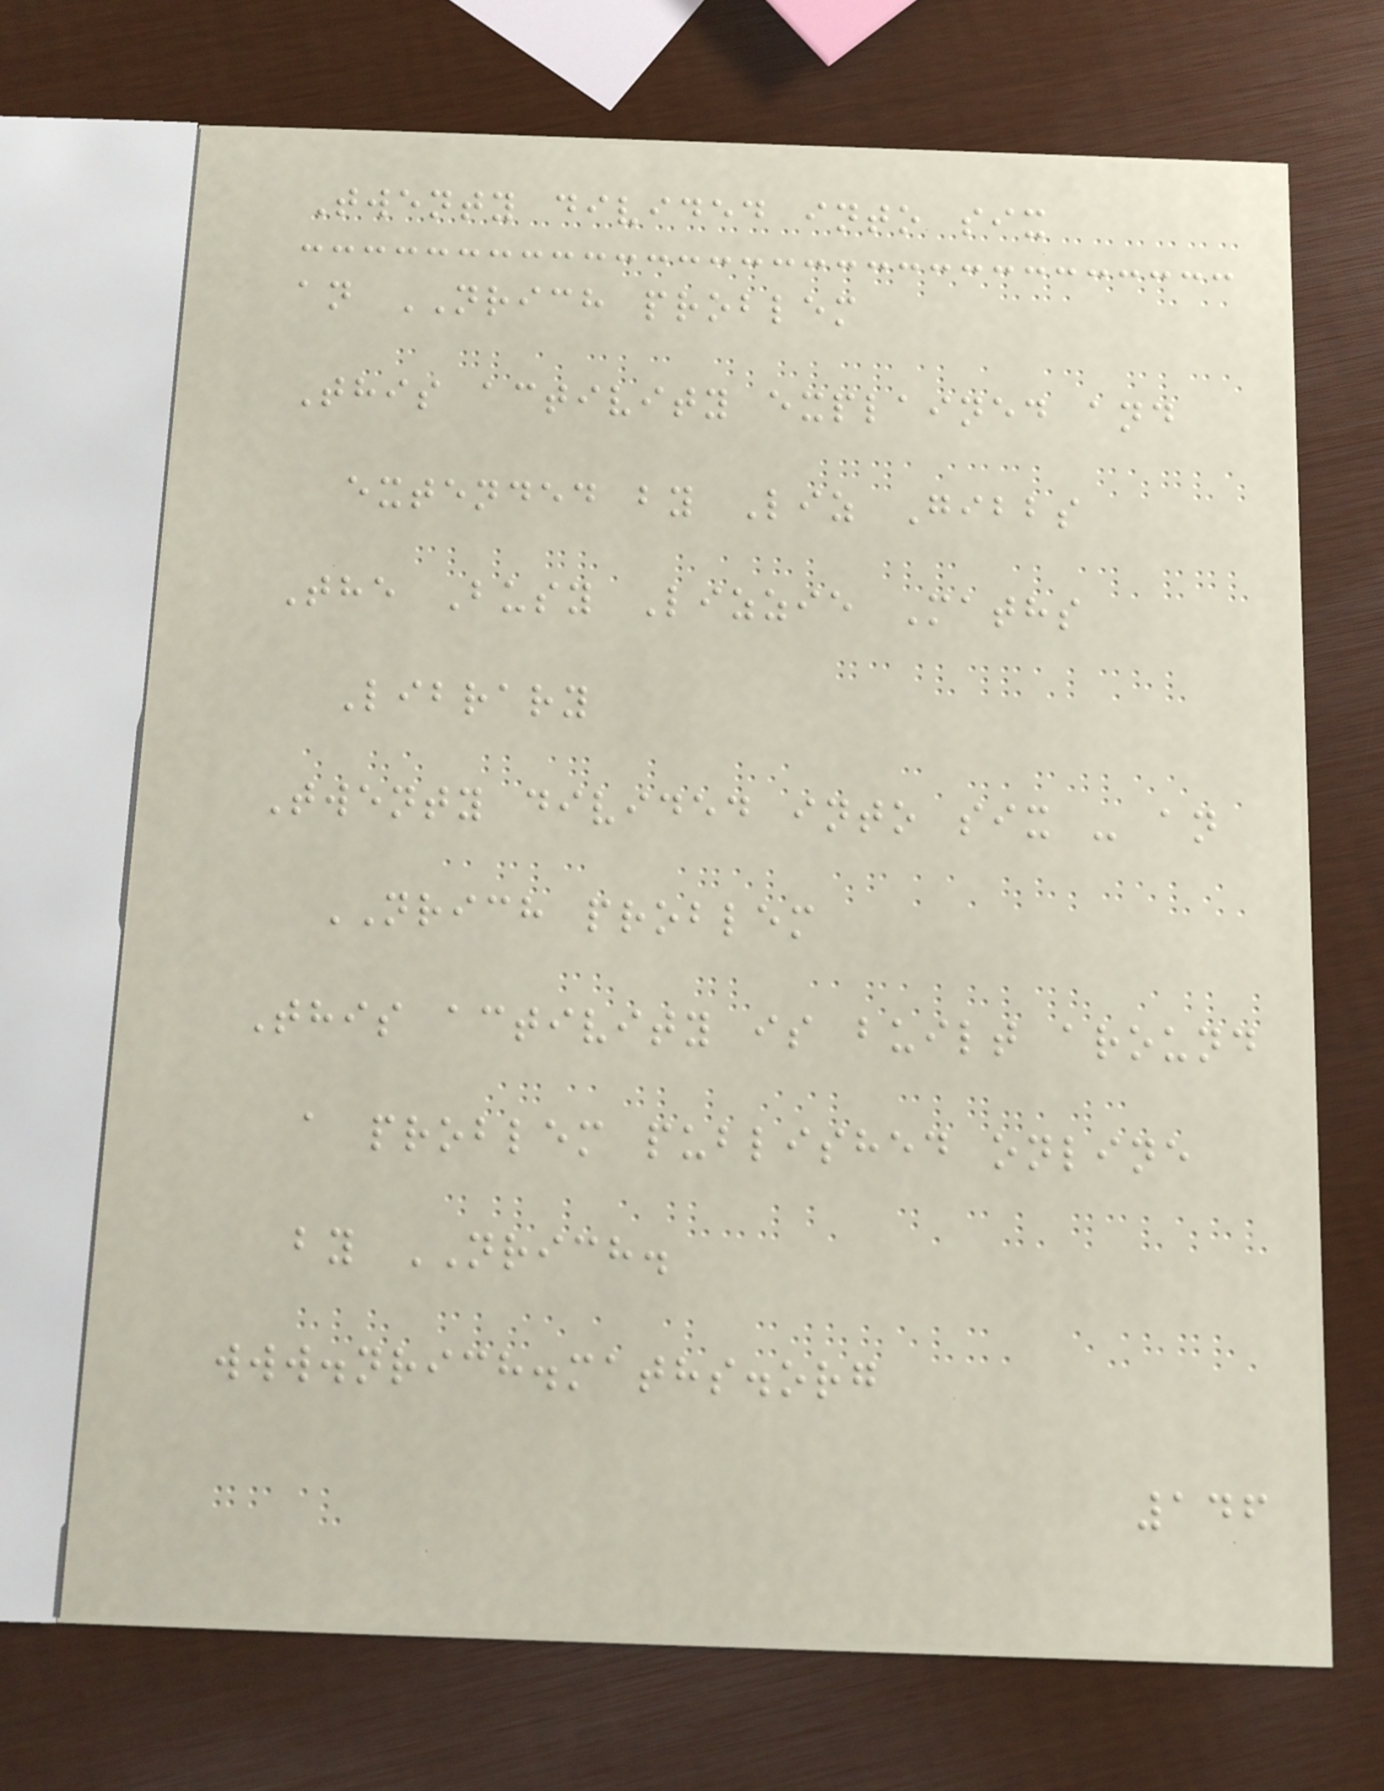Twenty divided into six
an NRICH problem
This activity explained and
extended by Liz Gibbs
The Busy Lizzie Maths
Library
Twenty divided into six - an
NRICH problem
This activity is built around
a problem published online
by NRICH.
www.nrich.maths.org
146
